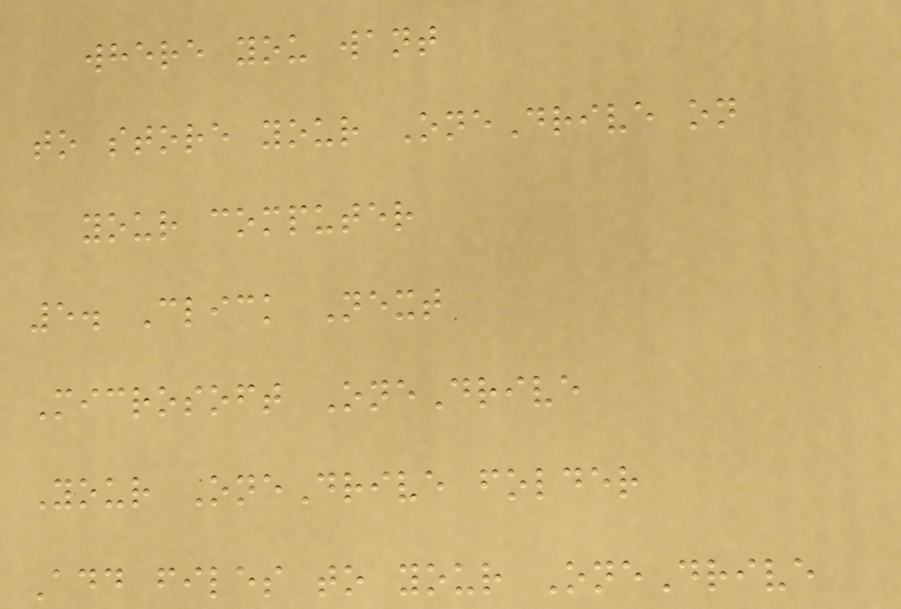where you want
to store your OneDrive on
your computer
5. Click Next
Microsoft OneDrive
Your OneDrive folder
Add files to your OneDrive
